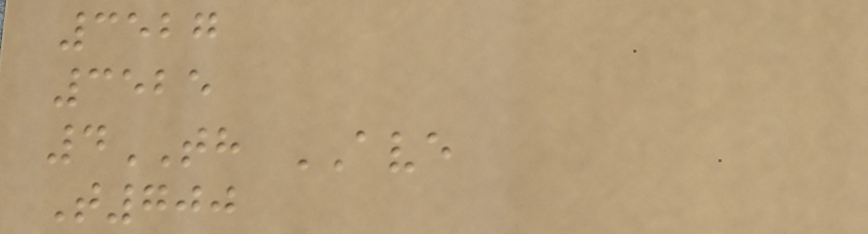3527
3525
4TH AVE
T700
